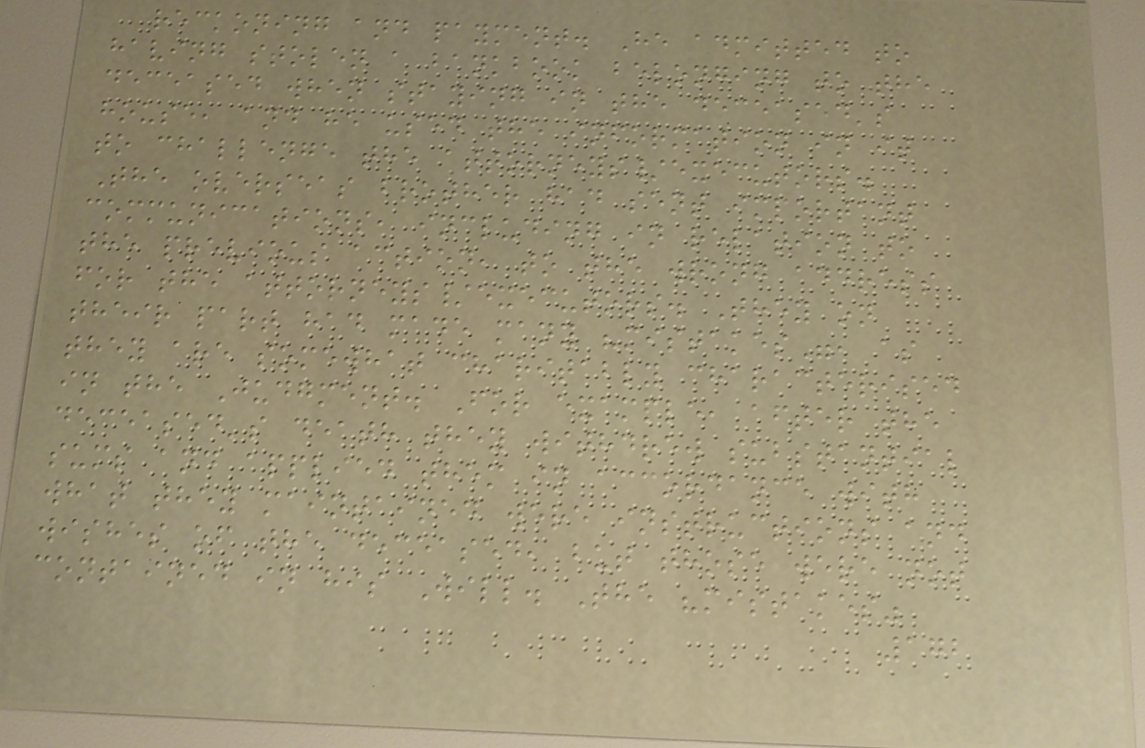reckoning and payment. He admitted to
having stolen a bankbook belonging to the
deceased when staying in the deceased's
house, and he used the information in it
to challenge the attorneys/executors.
The overseas brother had sent important
communications, including in relation to
the previous action, to the wrong address
for the attorneys/executors. They on
their part had made many "mistakes", as
they are somewhat charitably characterised
in the Judgment. For example, after the
deceased's death they withdrew substantial
sums and applied them in accordance with
what they maintained were instructions and
wishes of the deceased, but those were not
contained in his Will. The "mistakes"
172
